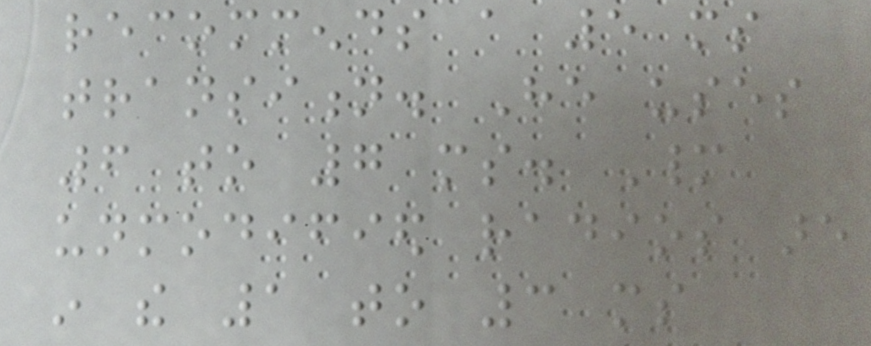recommends a 5 ms
transition. He uses
6 to 7 ms. Many
unmodified radios are
in the 1 to 3 ms
